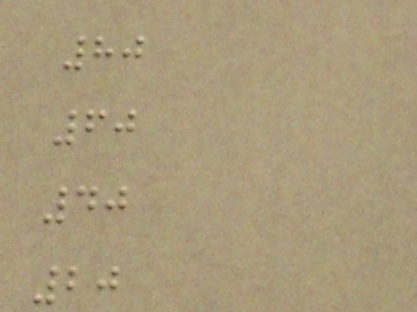80
60
40
20
